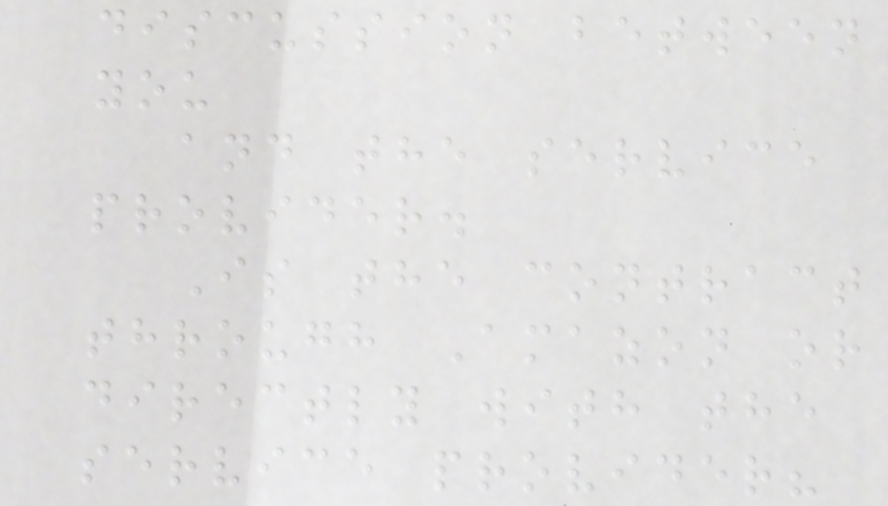discussion between
you
and the service
provider.
Is the contract
through Amazon or
directly with the
service provider?
